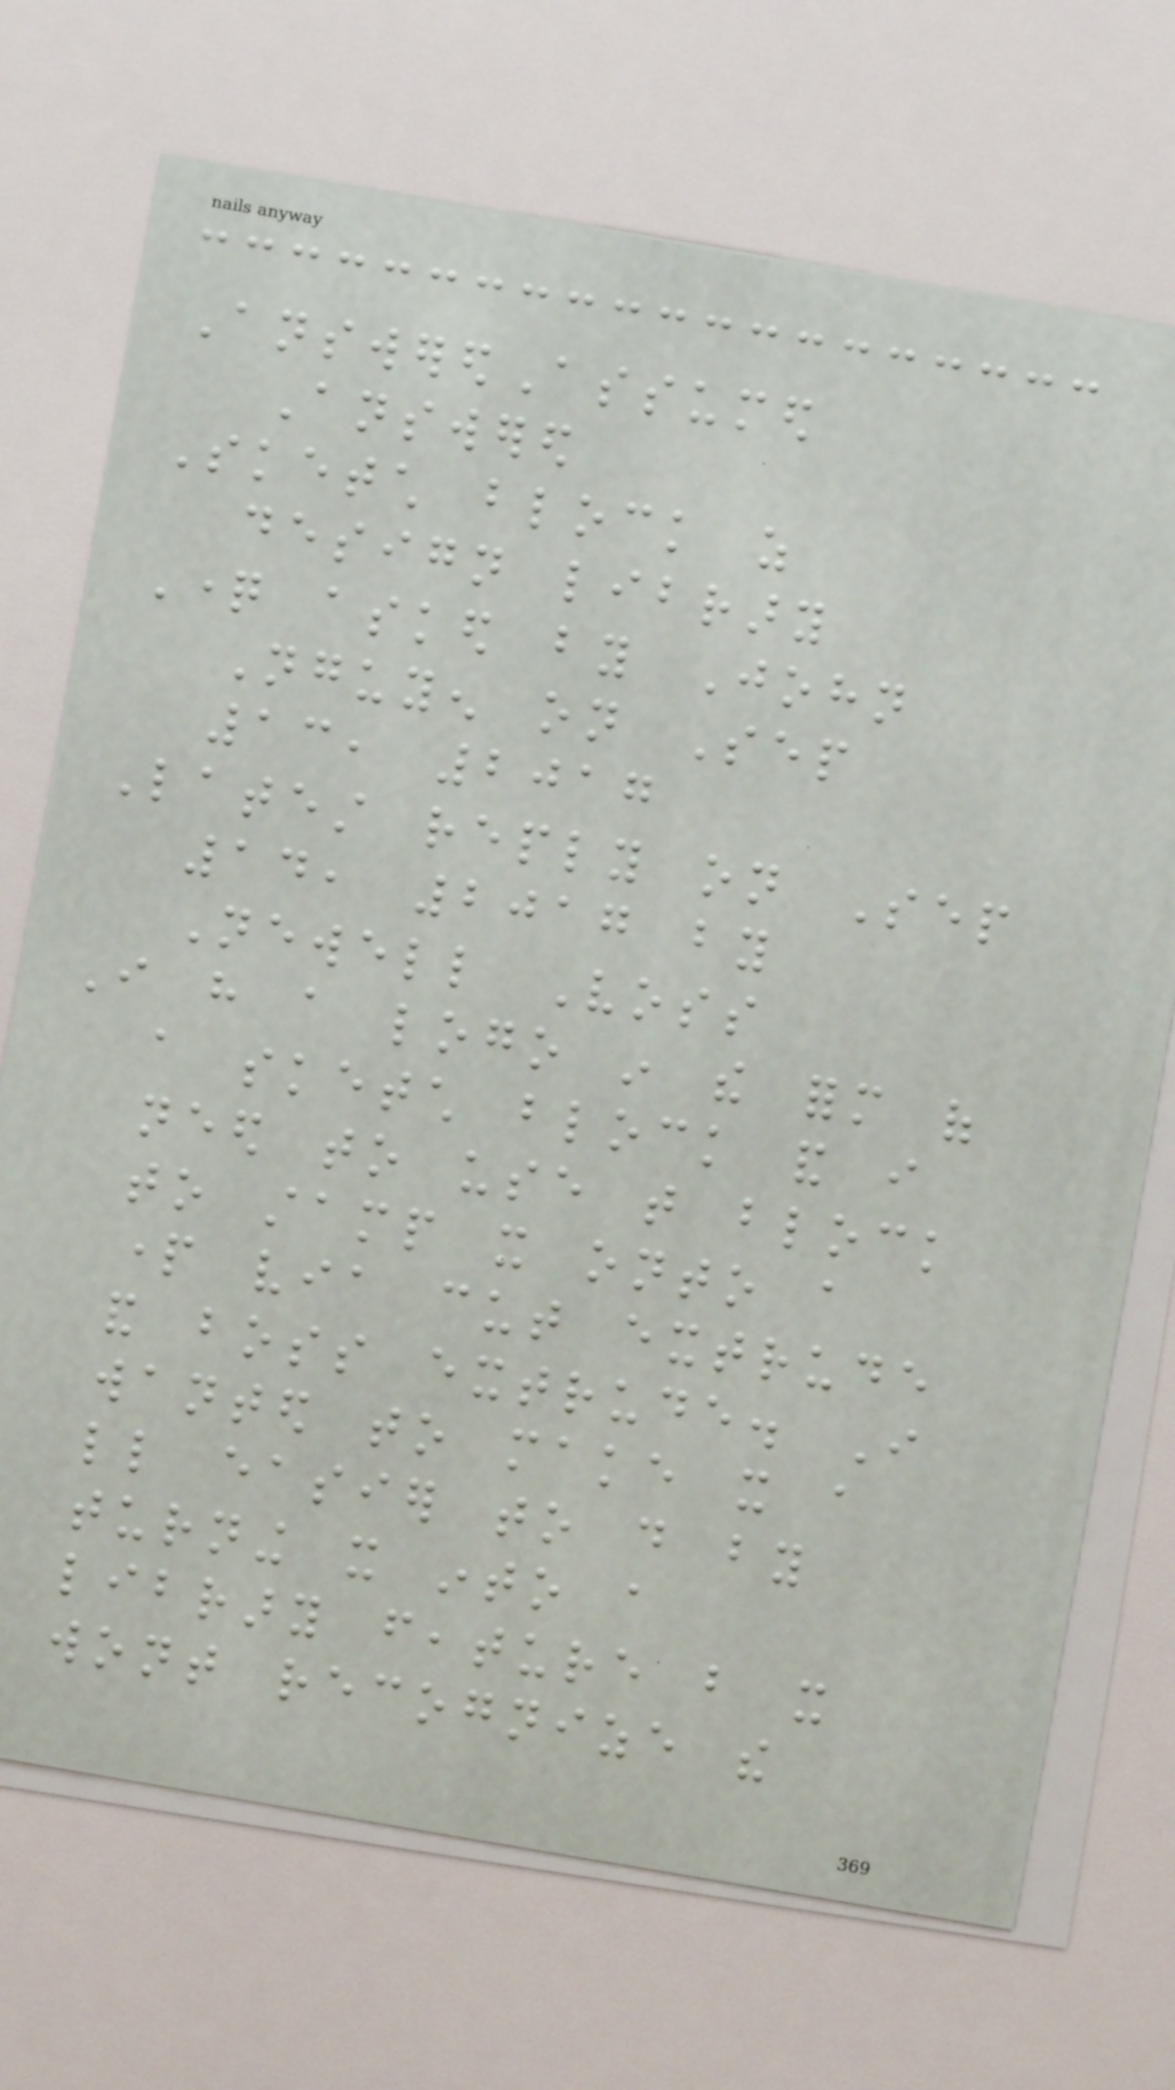AnsweredAssumed
Answered
Sketch block as
design library
Question asked by John
Nguyen on Sep
13, 2017
Latest reply on Sep
14, 2017 by
Newell Voss
I have a logo in the form of
a sketch block and i
need to use that block
to stamp it onto a
part via cut extrude
and boss extrude. I
wanted to make it a
little easier to do by
turning it into a
library feature but it
wont recognize the
